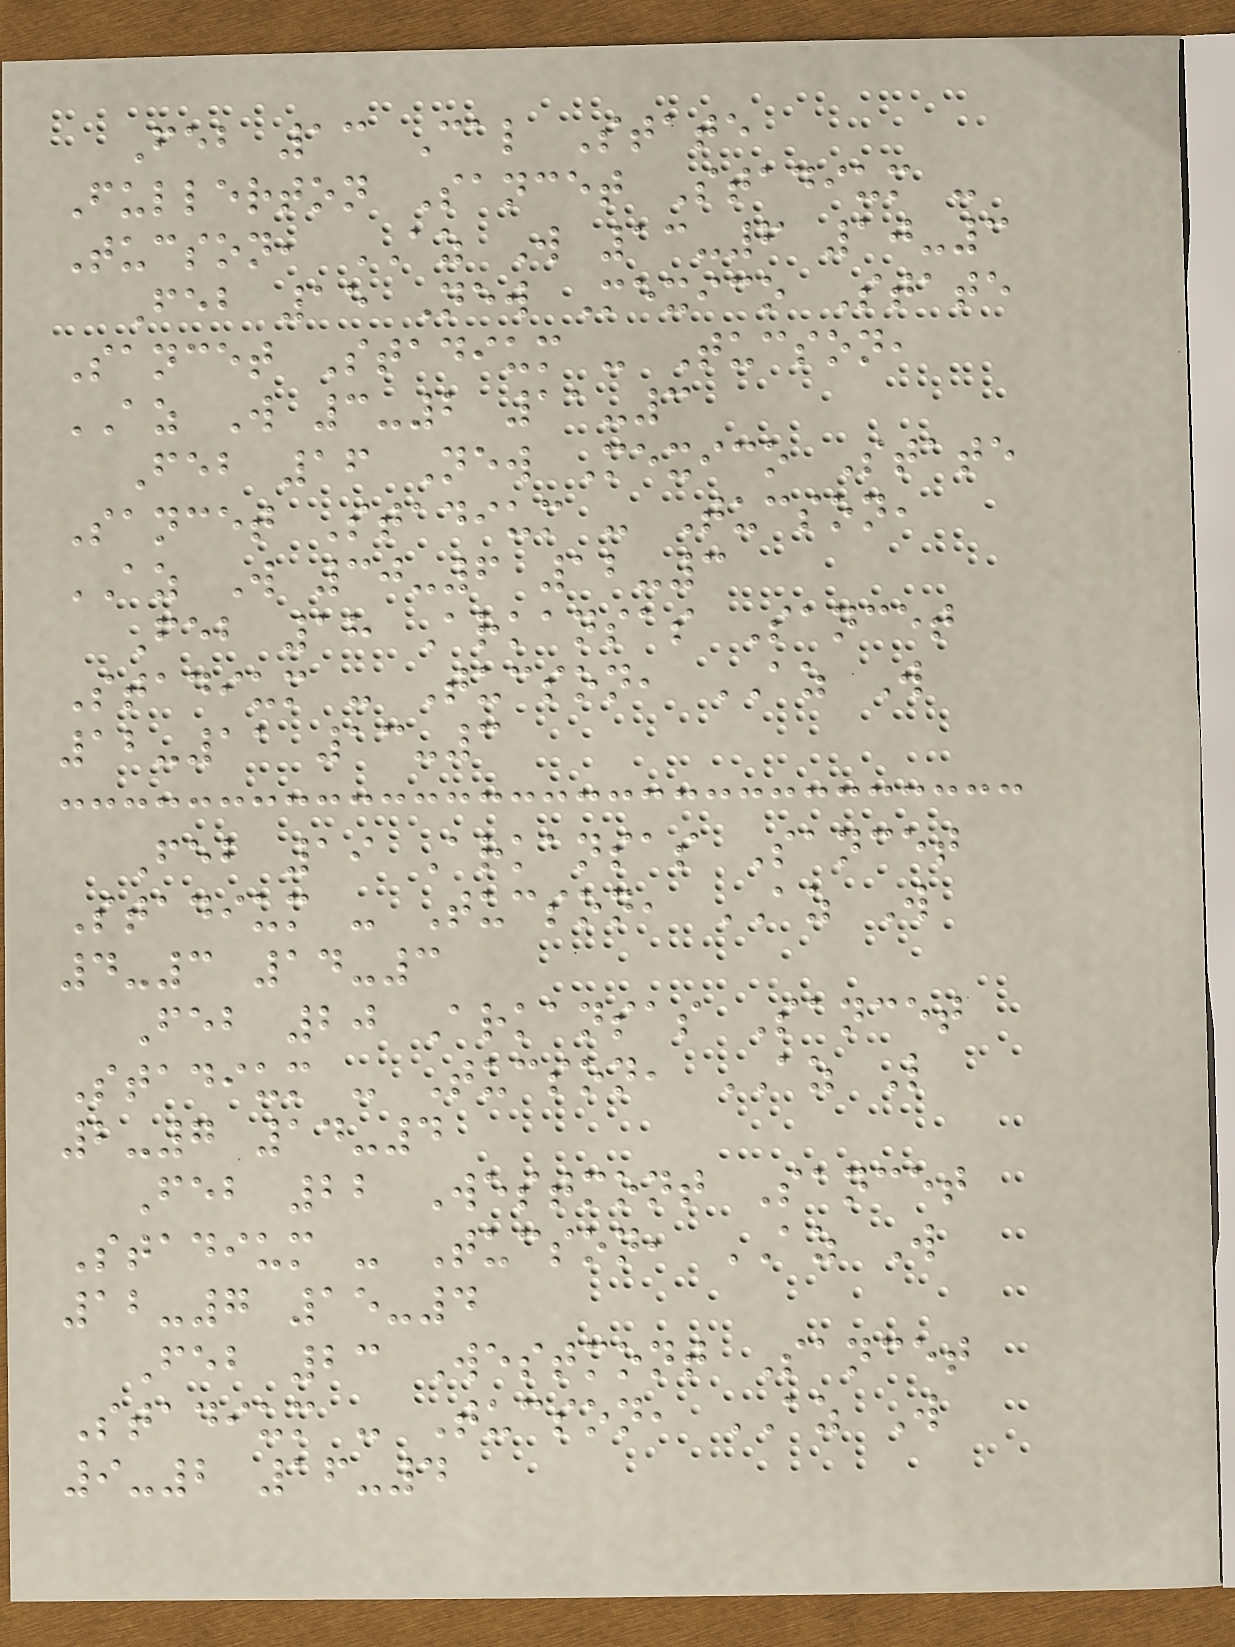Feb 13 Cal State
Fullerton Sancet Stadium -
Tucson, AZ W 13-6 10-3
Feb 15 New Mexico State
Sancet Stadium - Tucson,
AZ W 3-2 11-3
Feb 16 New Mexico State
Sancet Stadium - Tucson,
AZ W 30-6 12-3
Feb 18 Arkansas Sancet
Stadium - Tucson, AZ W
12-11 13-3
Feb 19 Arkansas Sancet
Stadium - Tucson, AZ W
4-3 14-3
Feb 20 Arkansas Sancet
Stadium - Tucson, AZ L
2-7 14-4
Feb 22 Westmont Sancet
Stadium - Tucson, AZ W
12-7 15-4
Feb 23 Westmont Sancet
Stadium - Tucson, AZ W
9-2 16-4
